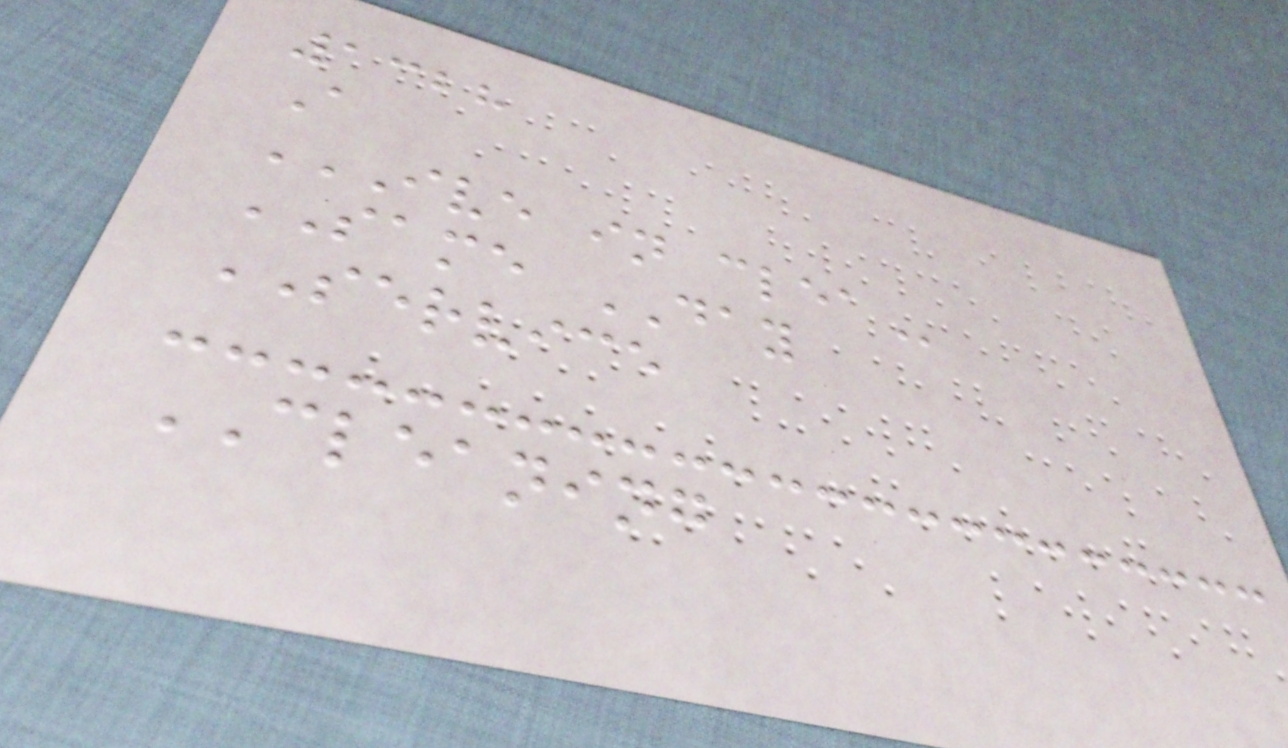1328
A
IVE IN CLEA
SAME DAY
SERVICE
CLEANING
